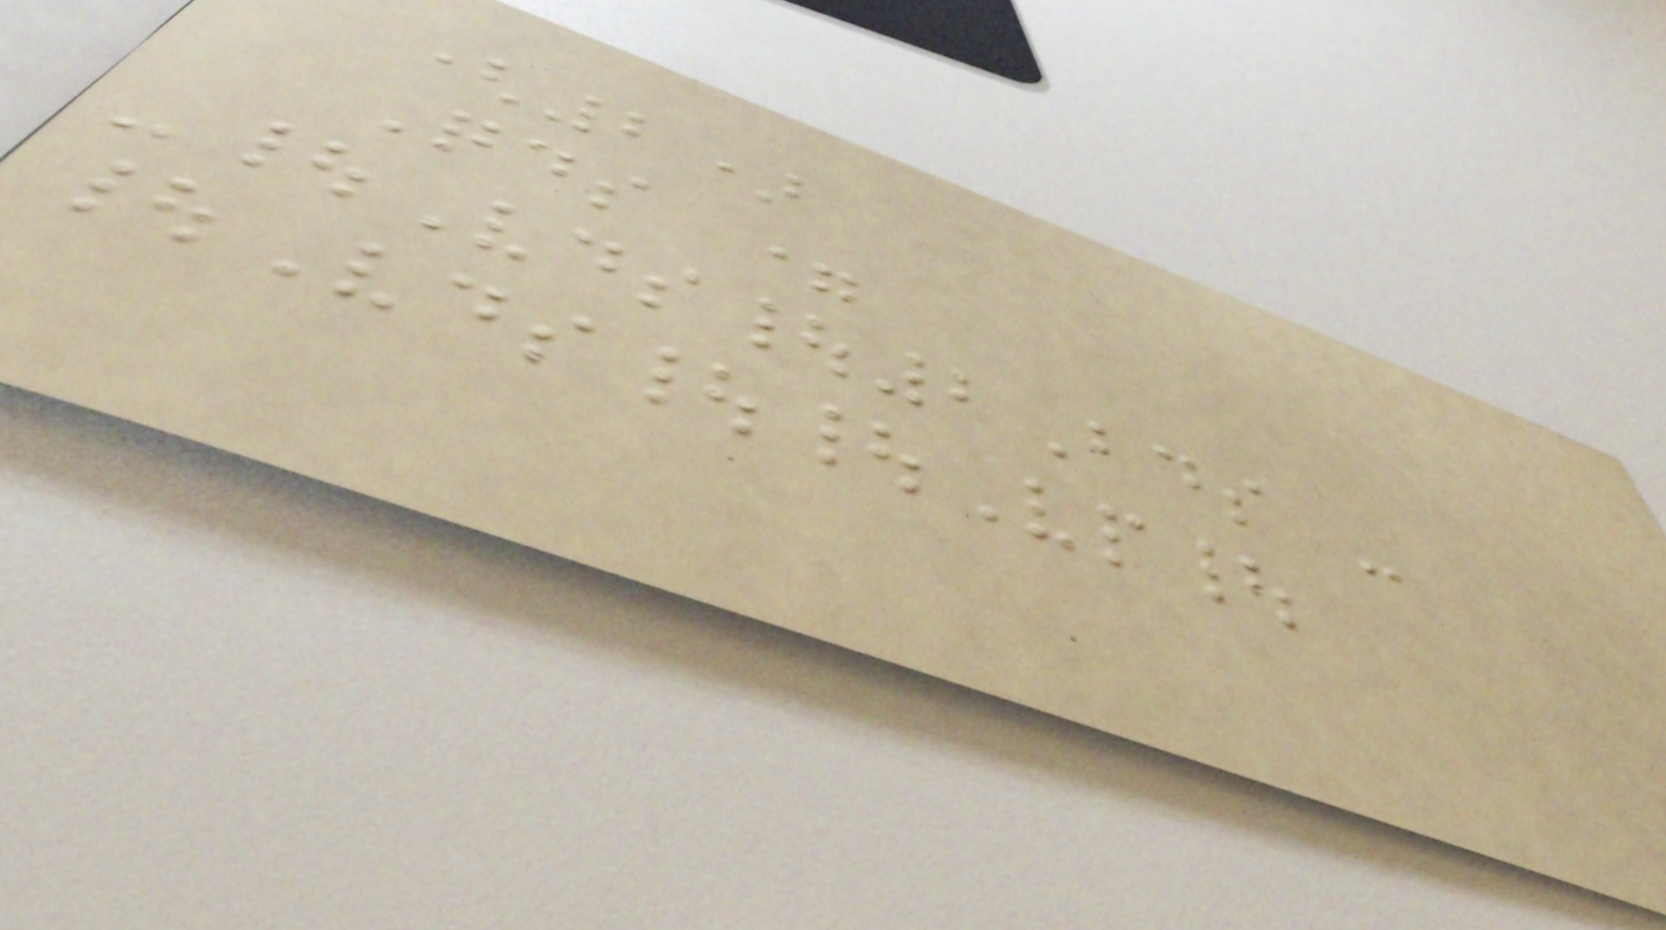(2)
Qds =
-|Vds|2Bds -
|Vds||Vp|
